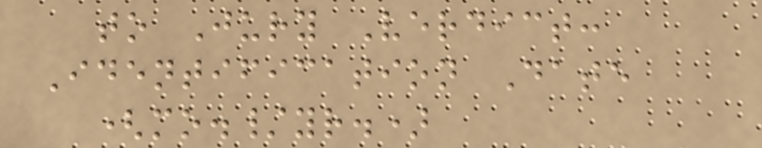to Jury Verdict:
Identification Date
(mo./yr.)
